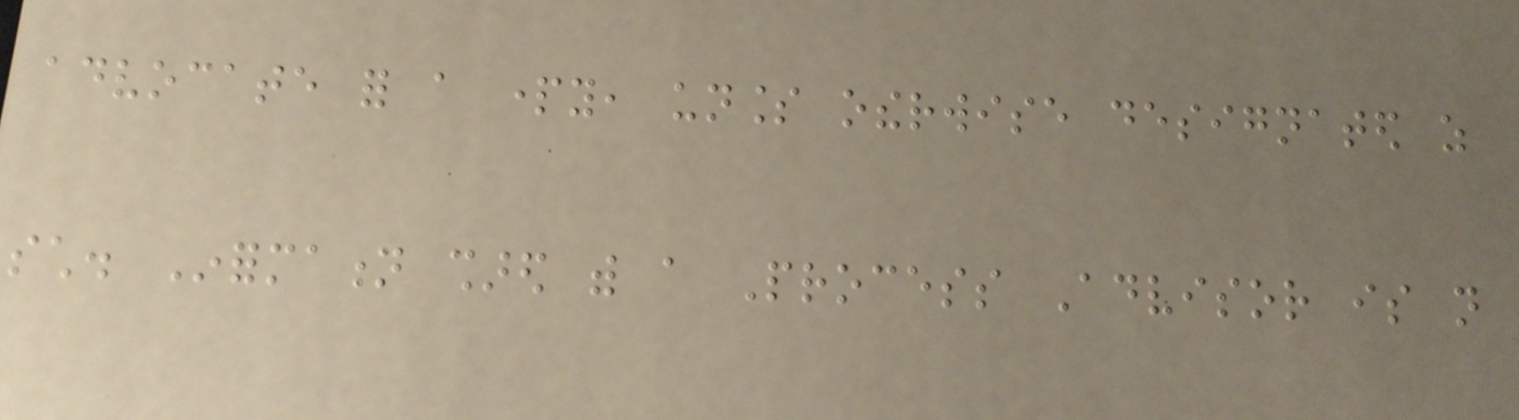advocate for a party, unless otherwise designated as
such. Information shared with a Process Advisor is not
